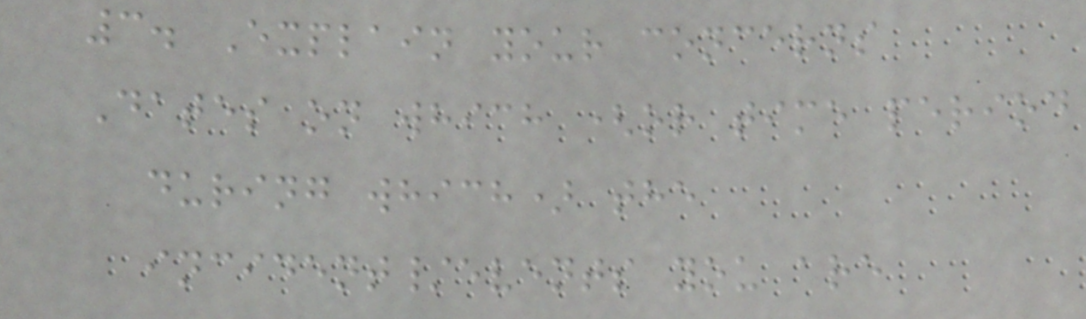3. Explain your concerns
Dates on which (or time period
during which) the
incident/events you are
